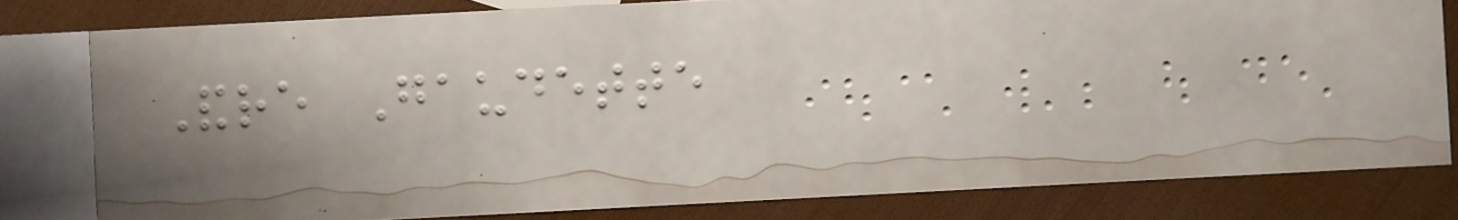Andre Gaudette
